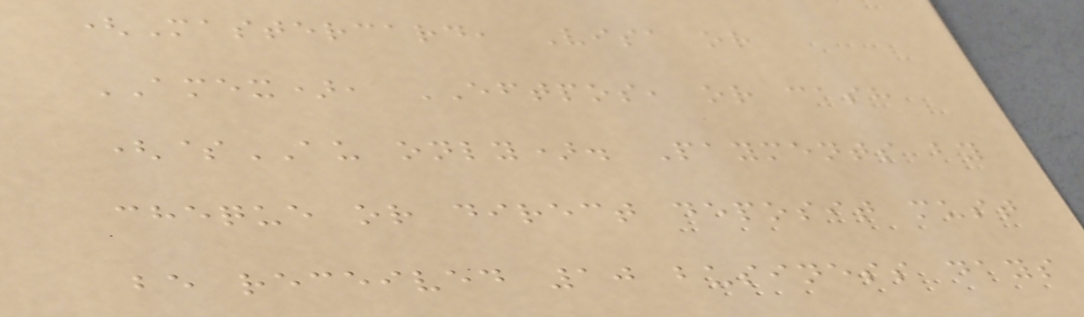(Mastercard, Visa or
AMEX), EFTPOS, or cash
($AU only). Payments by
cheque or direct deposit must
be received 10 business days
